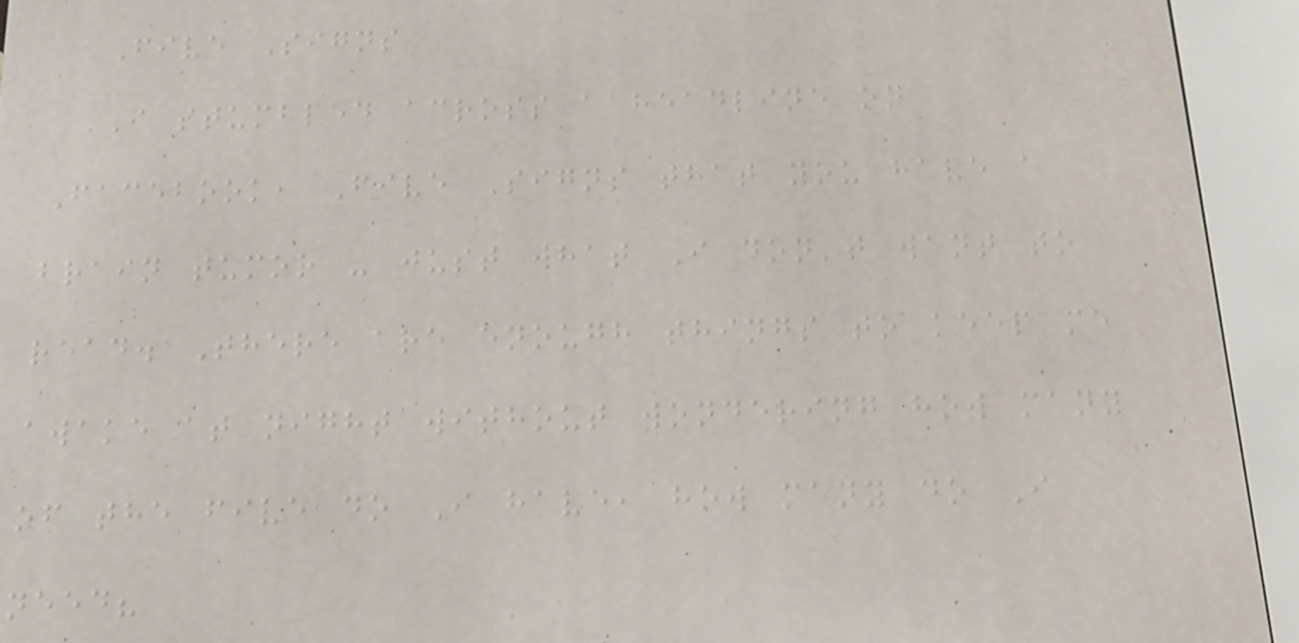Five Signs
I stumbled across a headline on
Facebook, Five Signs that you have a
brain tumor - just what I don't want to
read. There are enough things to keep me
awake at night without wondering how many
of the five do I have, how many do I
need?
